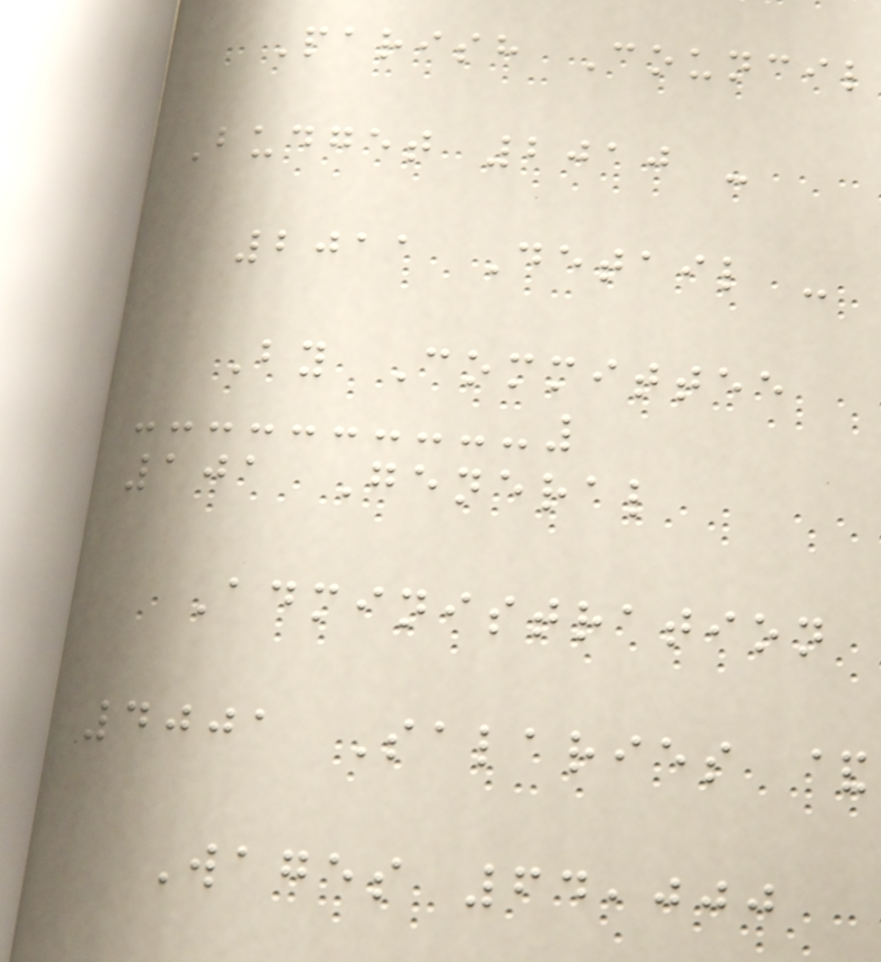Parish Council
Budget 2010 -
2011 Detail -
By Committee
101 General
Administration
4001 Salaries &
Wages 64,000
